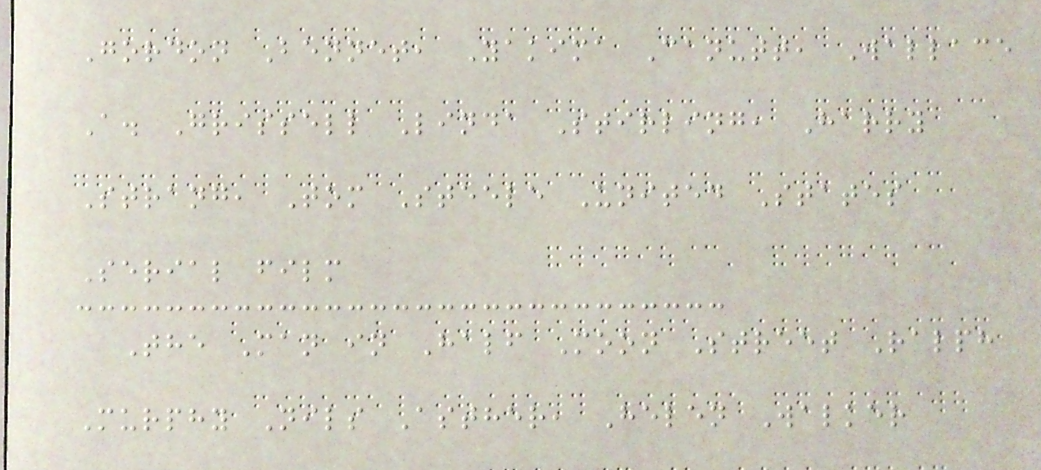Gordon Bennet, Yakima Canutt, Wallace
A. Grissell Linda Stirling, Harry
Strang, Tom Steele United States
Serial film
The Man in Half Moon Street Ralph
Murphy Nils Asther, Helen Walker
